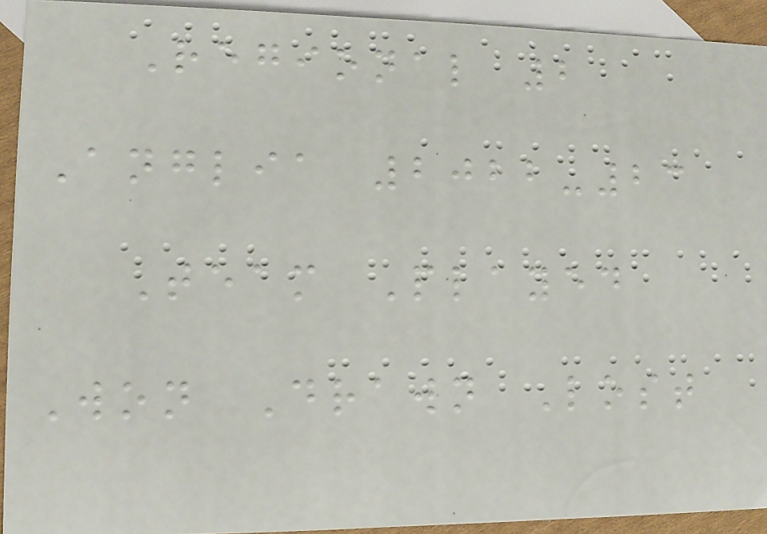Regional 2
Anglia 2022-23
Team Played
Won Drawn Lost
